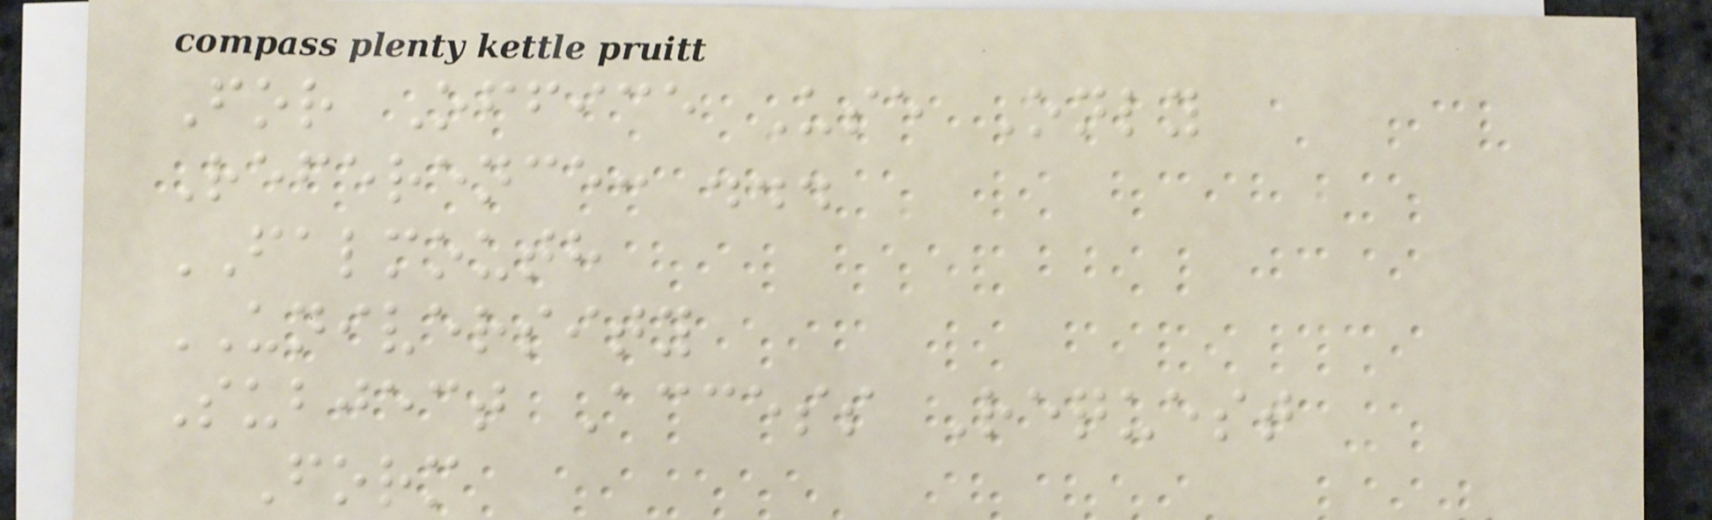For Office Use Only
Reference: ...
FALMOUTH
UNIVERSITY
Subject Access Request
Form
